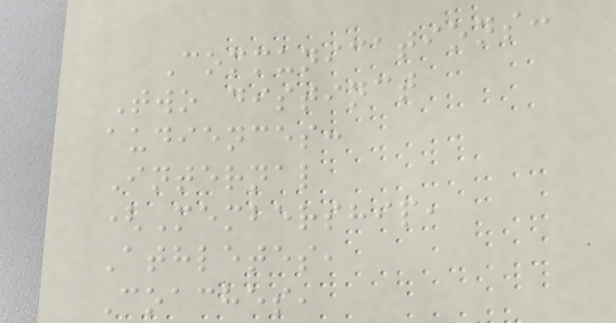Communications:
Two distinct
audiences:
Internal
(Membership,
Athletes,
Coaches,
